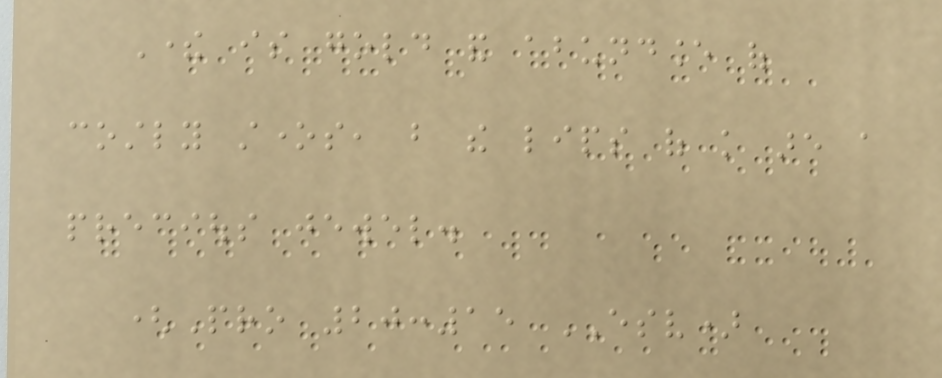There is gold and abundance of
costly stones, but the lips of knowledge are a
precious jewel.
(Pro 20:15 ESV)
